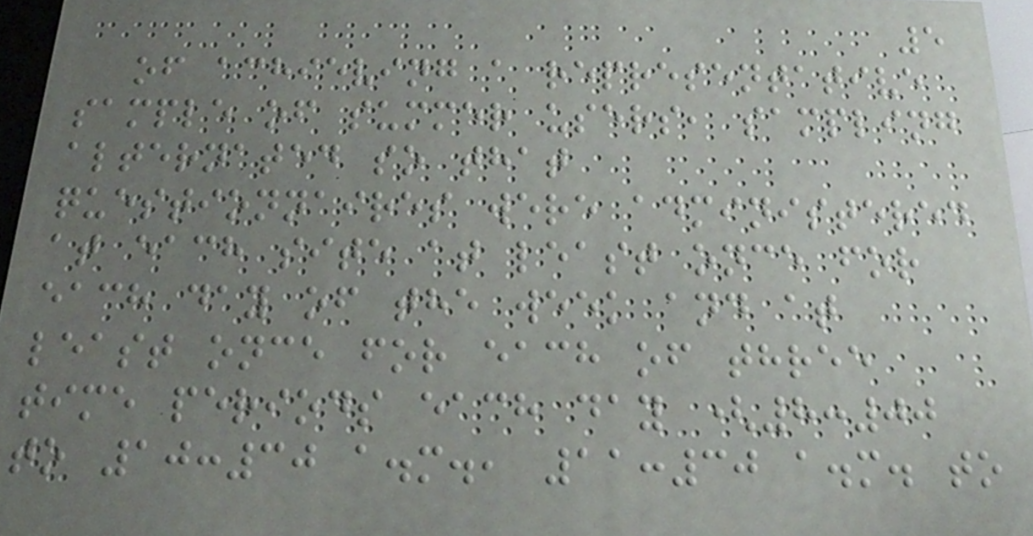5
of achieving a representative
sample of summer users, sampling
alternated so that
questionnaires were administered
at each site at least once for
each day of the week and at
least once for each of three
time periods each day (8:00
to 10:30 a.m., 11:30 a.m. to
